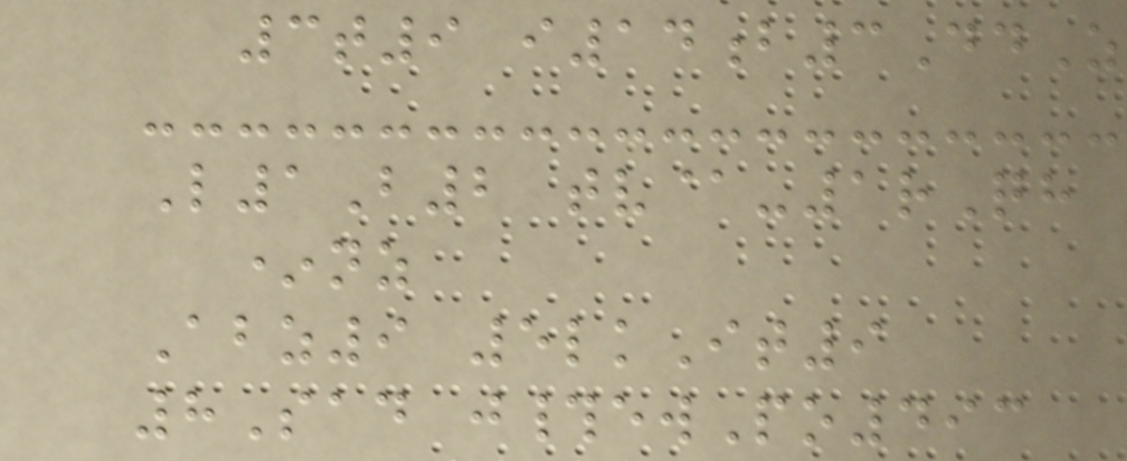3t9 i14b3DdZ
L1B2 tv@-1rQh
*nz
Abz9 5lkIt9
8Sad j#ewPo493
